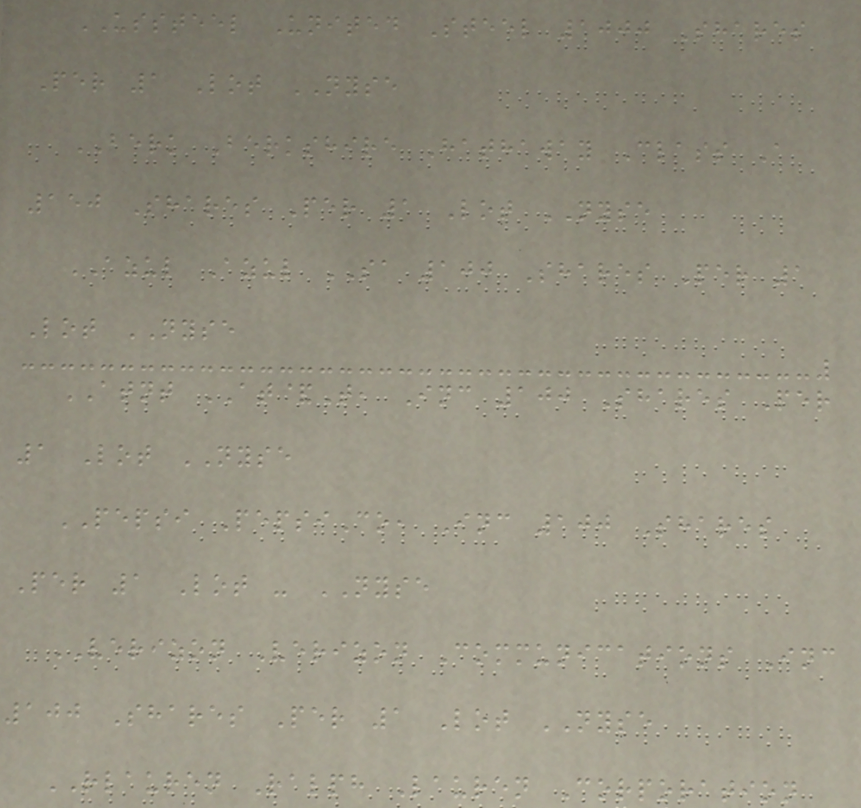USSTEEL United Steel 1000 Shares
Per 1 Lot NYSE
BERK Berkshire Hathaway Class A
150 Shares Per 1 Lot NYSE
AZUL Azul SA 100 Shares Per 1
Lot NYSE
ATNT AT&T, Inc 100 Shares Per
1 Lot NYSE
PEPSI PepsiCo, Inc 100 Shares
Per 1 Lot - NYSE
VERIZON Verizon Communications Inc
100 Shares Per 1 Lot NYSE
RLAUREN Ralph Lauren Corporation
